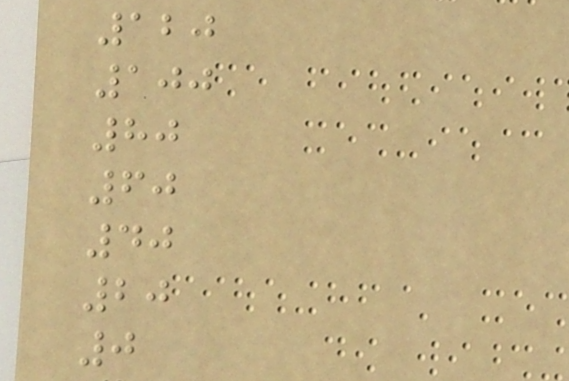120
100
80
60
40
20
0
